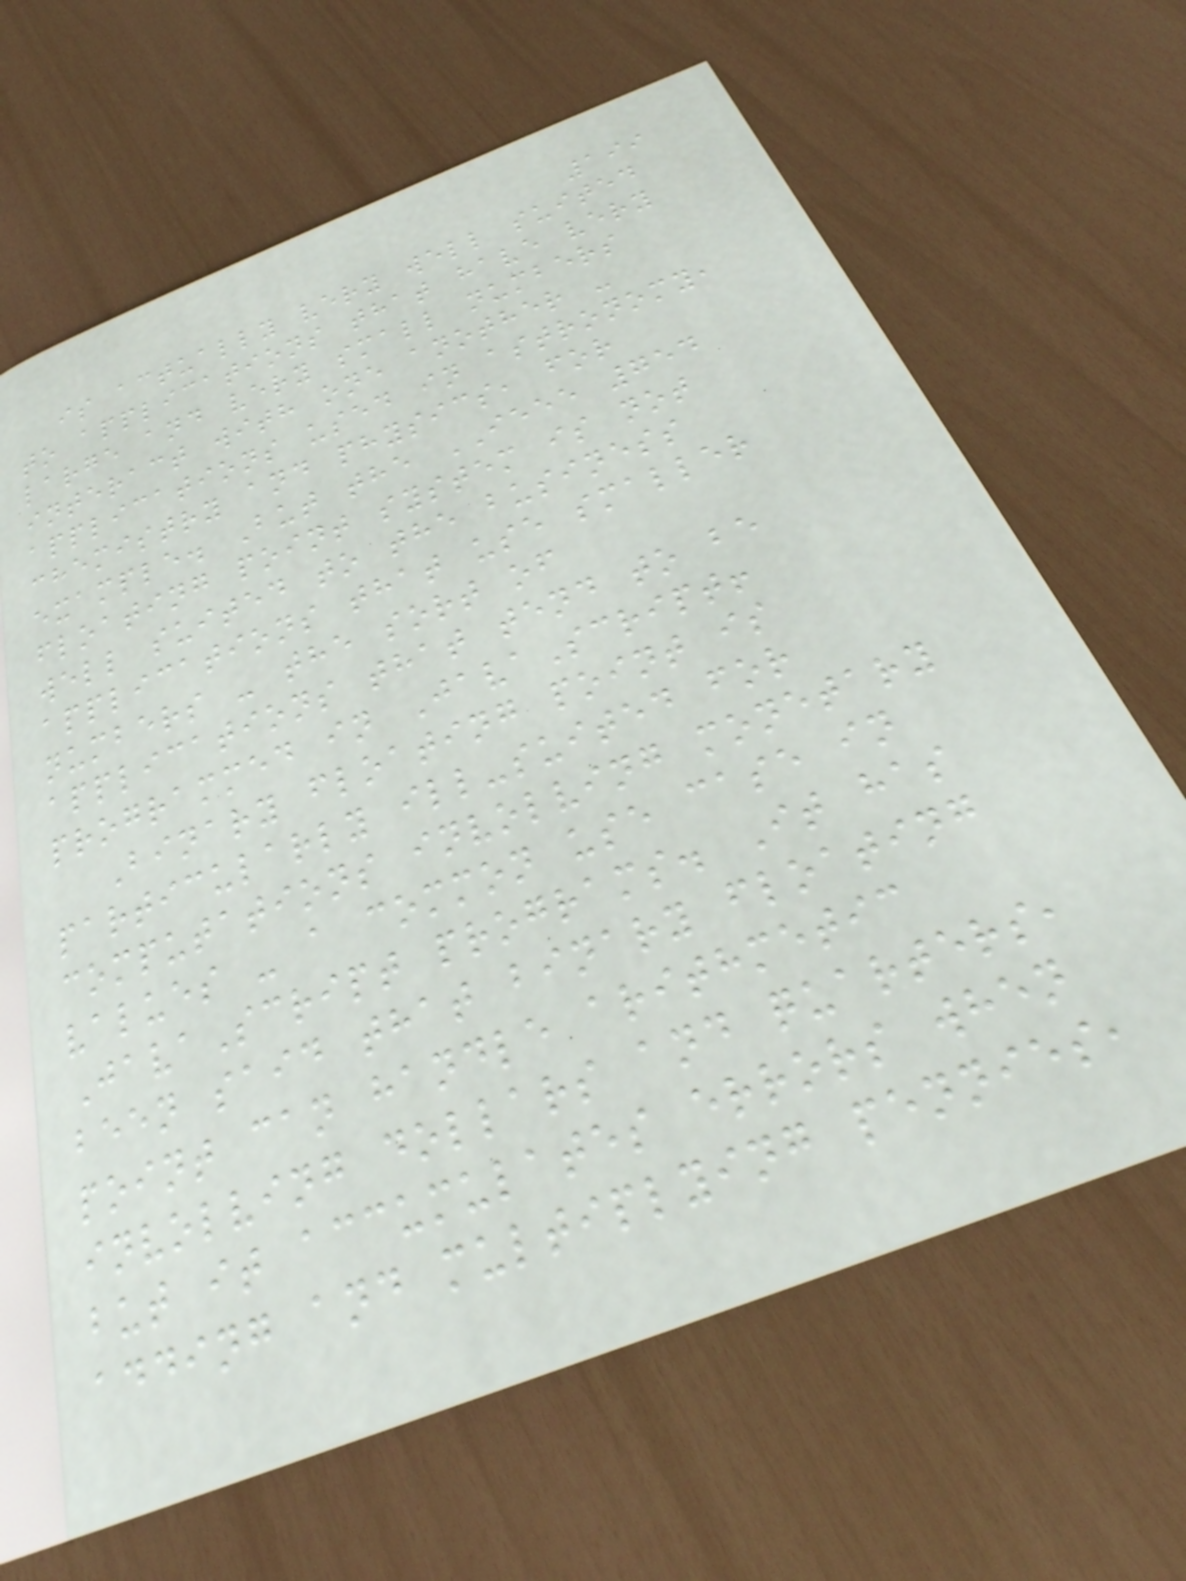199
is actually very well suited
to applications that have very
large and very small numbers
interact with one another -
applications used in astronomy,
chemistry and physics, for
example. But the IEEE 754
floating point system is not
well suited to the business
applications that use smaller
numbers - the sort of
applications that tend to be
programmed in JavaScript!
Binary floating point is
particularly ill-suited for
computations involving monetary
values - a common use case in
JavaScript programs. It has
been said that binary floating
point can handle arithmetic
involving dollars and quarters,
but it accumulates errors when
adding and multiplying pennies,
